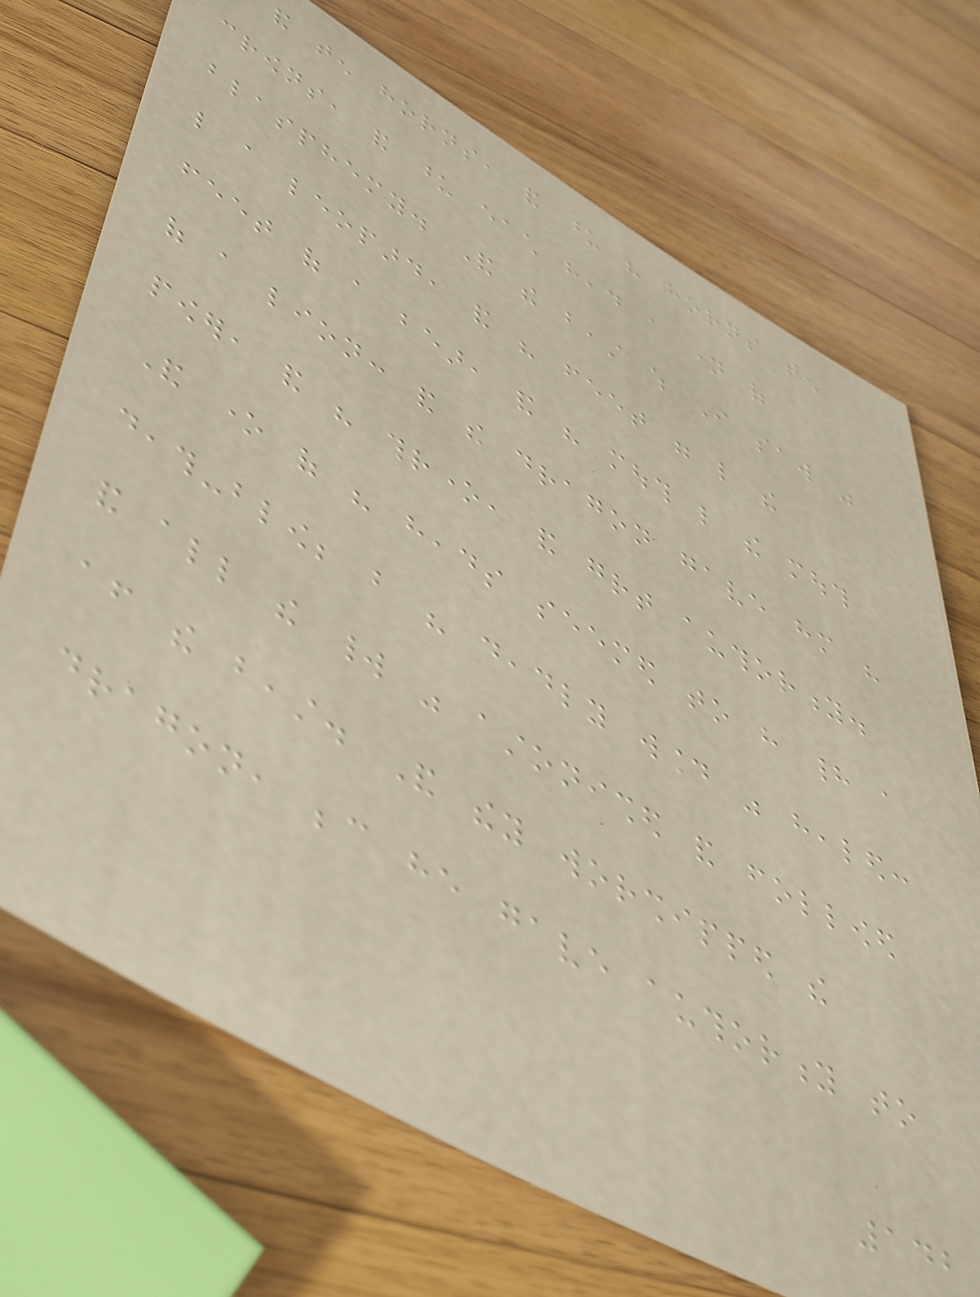and ten horns, and upon his horns ten
crowns, and upon each head a name of
blasphemy. And the beast which I saw was
like a leopard, and his feet were like the
feet of a bear, and his mouth like the mouth
of a lion: and the dragon gave him his
power, and his throne, and great authority.
And one of his heads seemed to have had a
death-blow; but his deadly wound was healed:
and all the world was astonished and followed
after the beast. And they worshipped the
dragon, because he gave authority to
142
